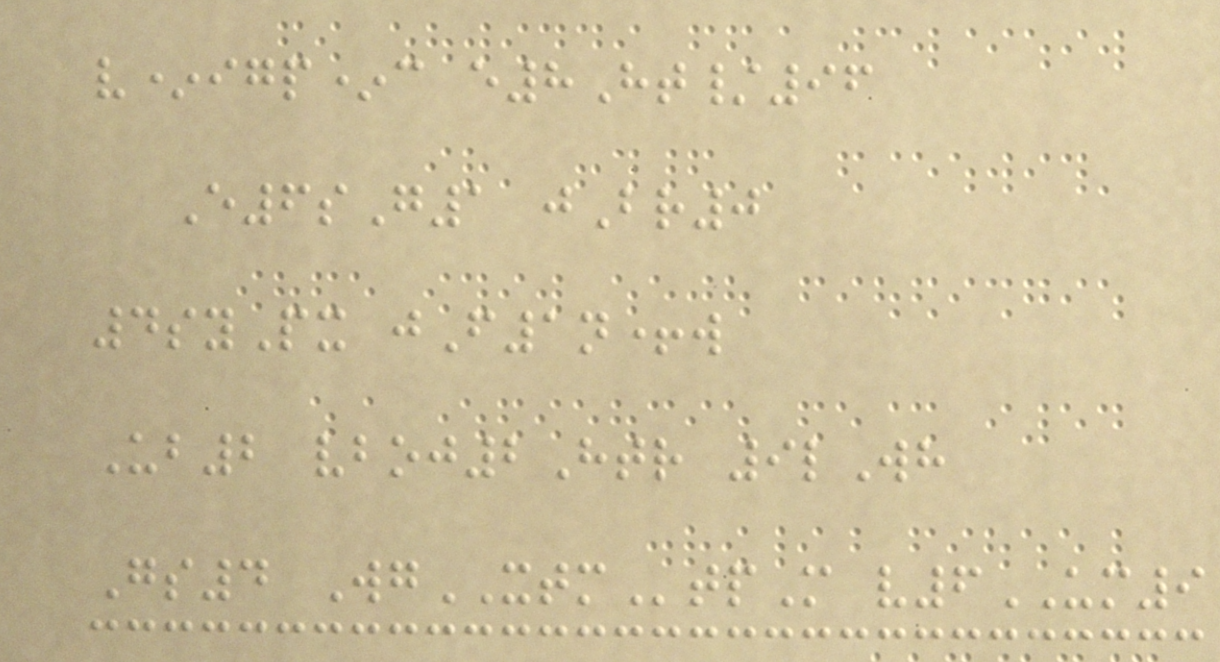v*igp*c e8Ht/96
E6sG1 jBr0
4syPx jF1n+w
Ub2 vboj2Htr 9lWh
Gs4 WgXTMtpM v6UM9
